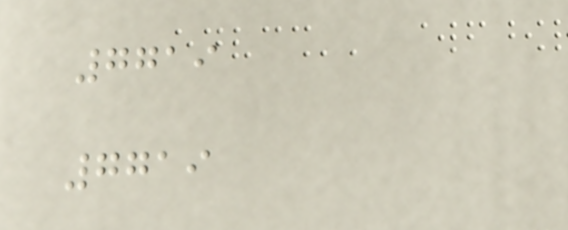7719
7719
